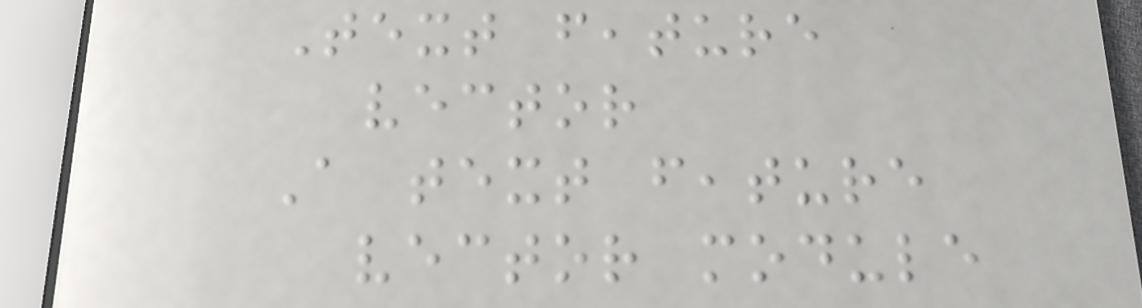Text feature
vector
A text feature
vector module
